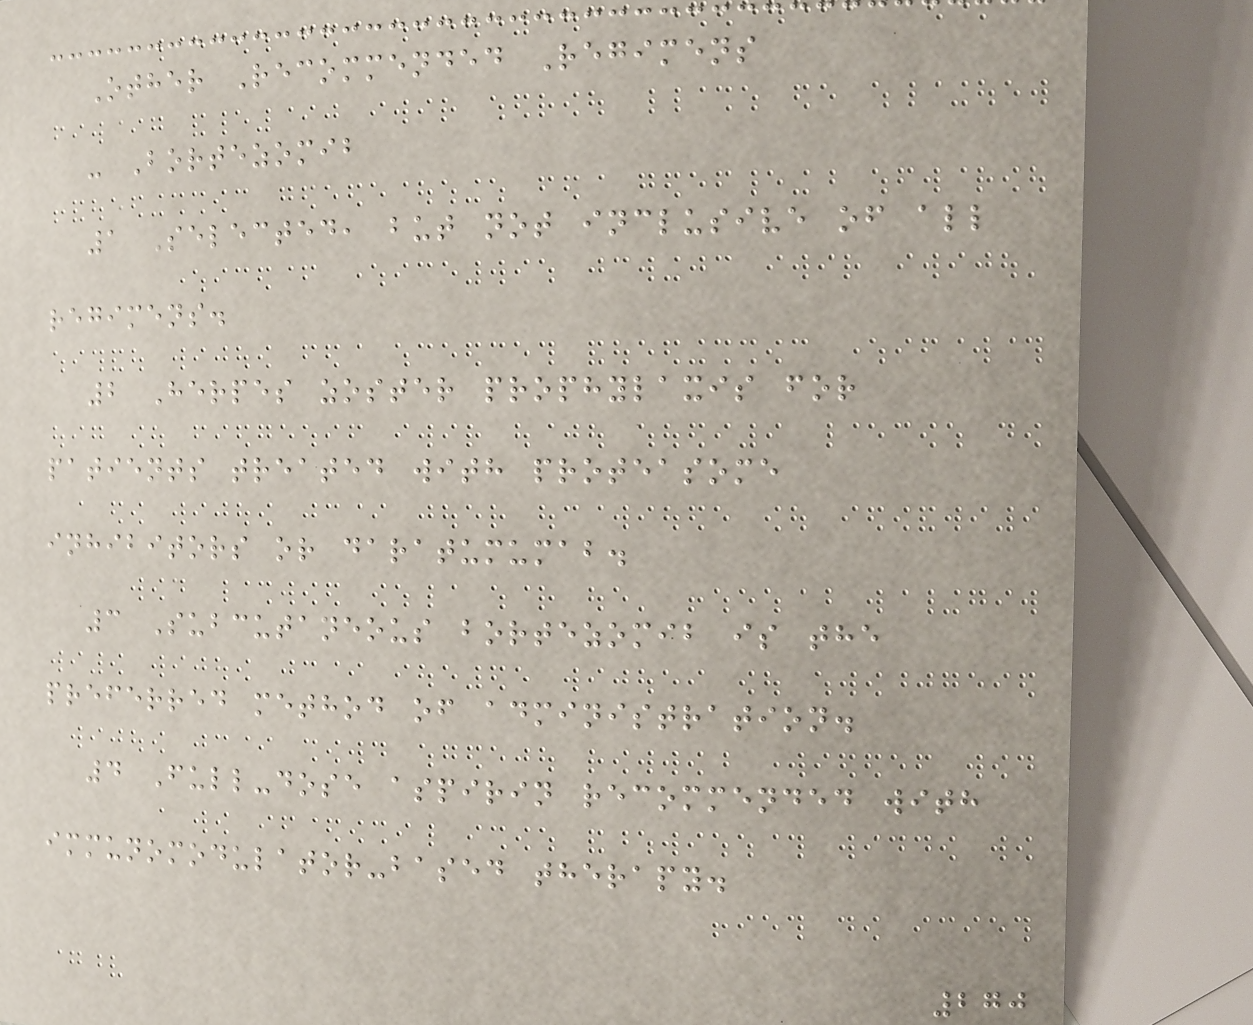Other Recommended Regimens
- Bortezomib
1 Selected, but not inclusive of all
regimens.
2 Herpes zoster prophylaxis for
patients treated with proteasome
inhibitors or daratumumab.
3 Subcutaneous bortezomib is the
preferred method of administration.
4 Full-dose aspirin recommended with
immunomodulator-based therapy.
270
